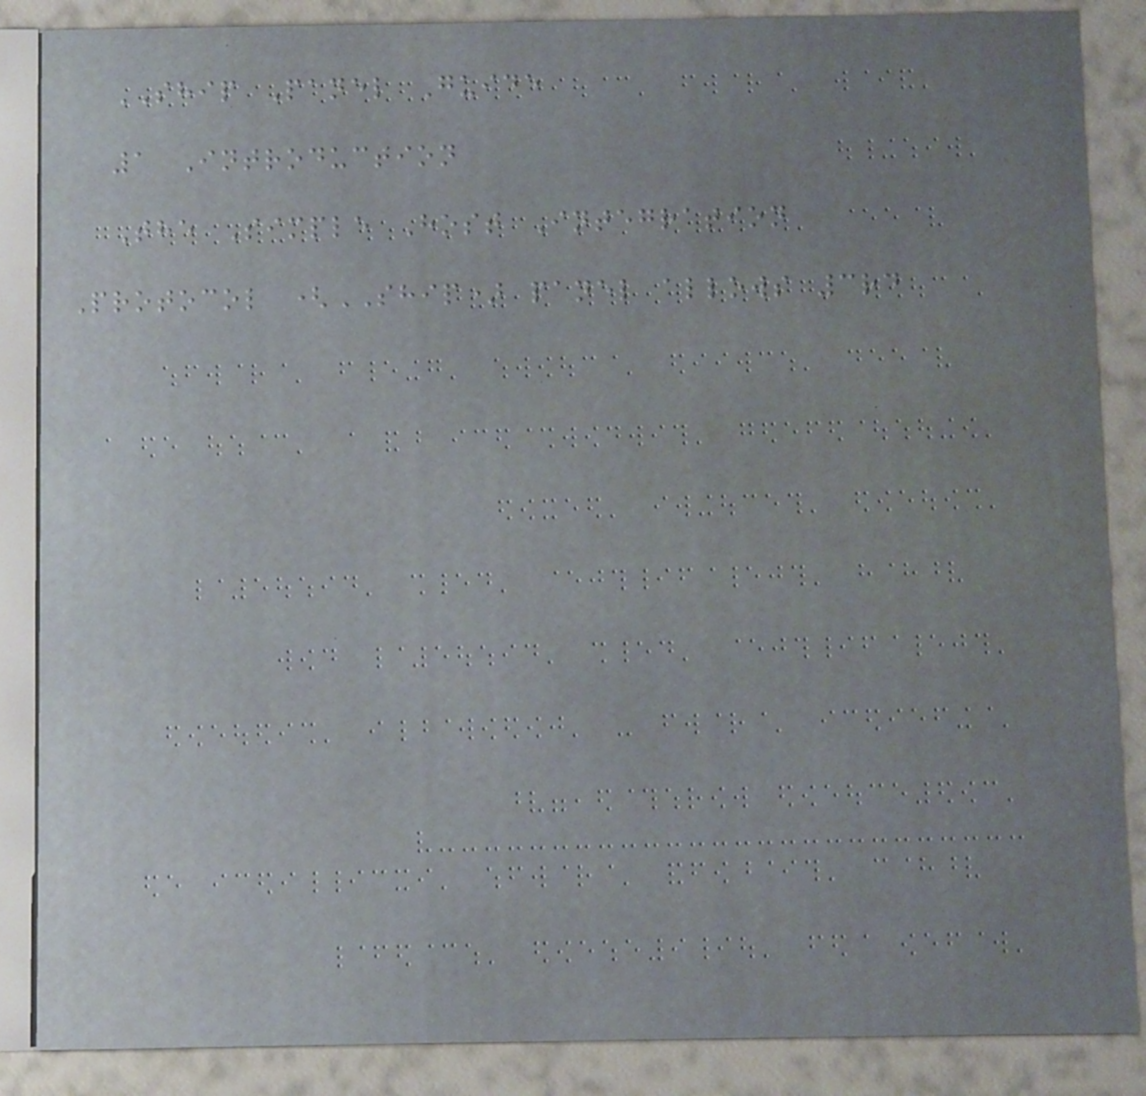SHIP Panel Guide
1 Introduction
The Simple Host Integration
Protocol (SHIP) panel allows 3rd
